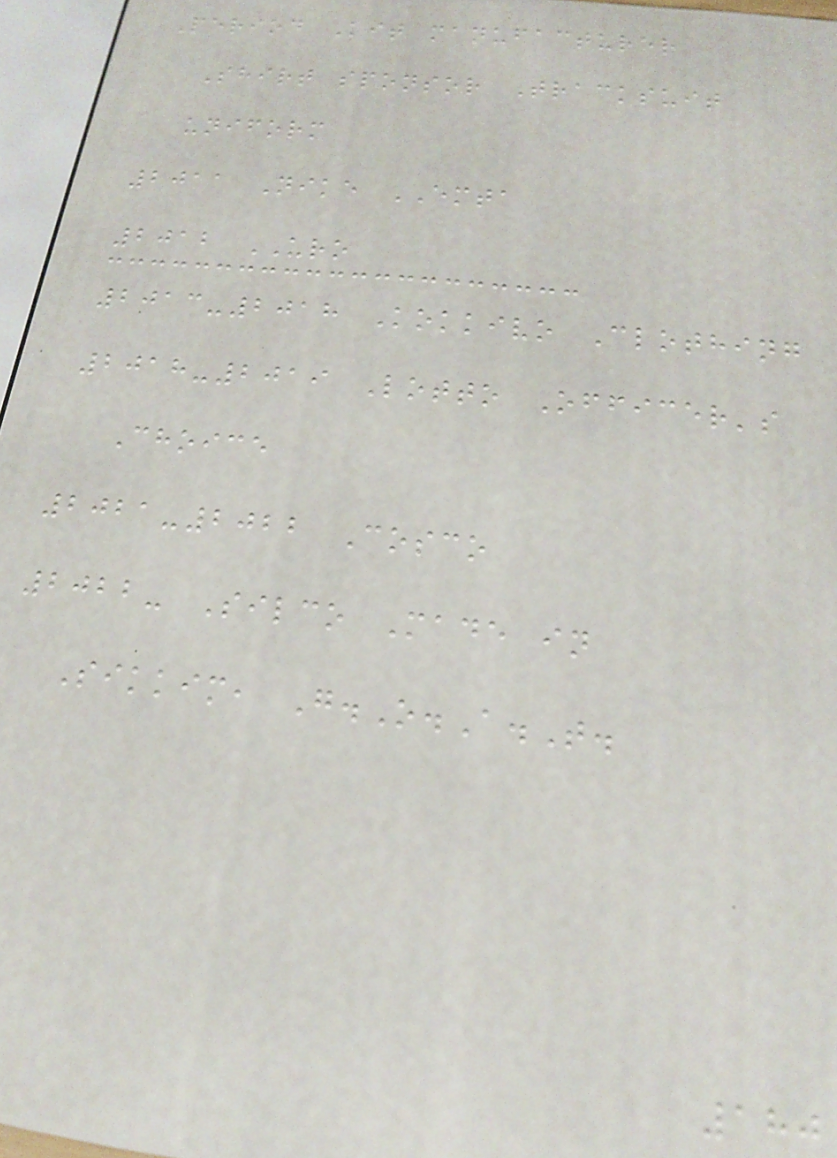Period Kit manufacturer
Shirt sponsor Tracksuit
uniform
2011 Nike EMTA
2012 URO
2013-2018 Kokkivo Clothing
2018-2019 Lotto Officer's
Choice
2021-2022 Cosco
2022- Silco Made in
Sikkim, G.O.A.T.
180
